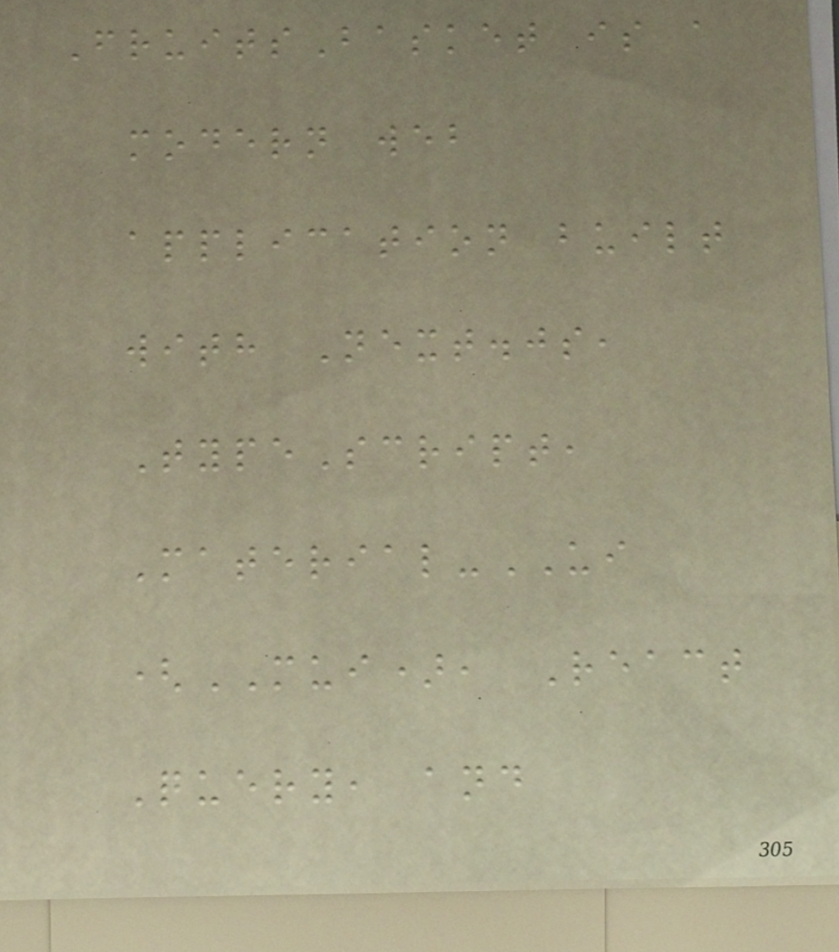FruitsBasket is a
modern web
application built
with Next.js,
TypeScript,
Material-UI
(MUI), React
Query, and
